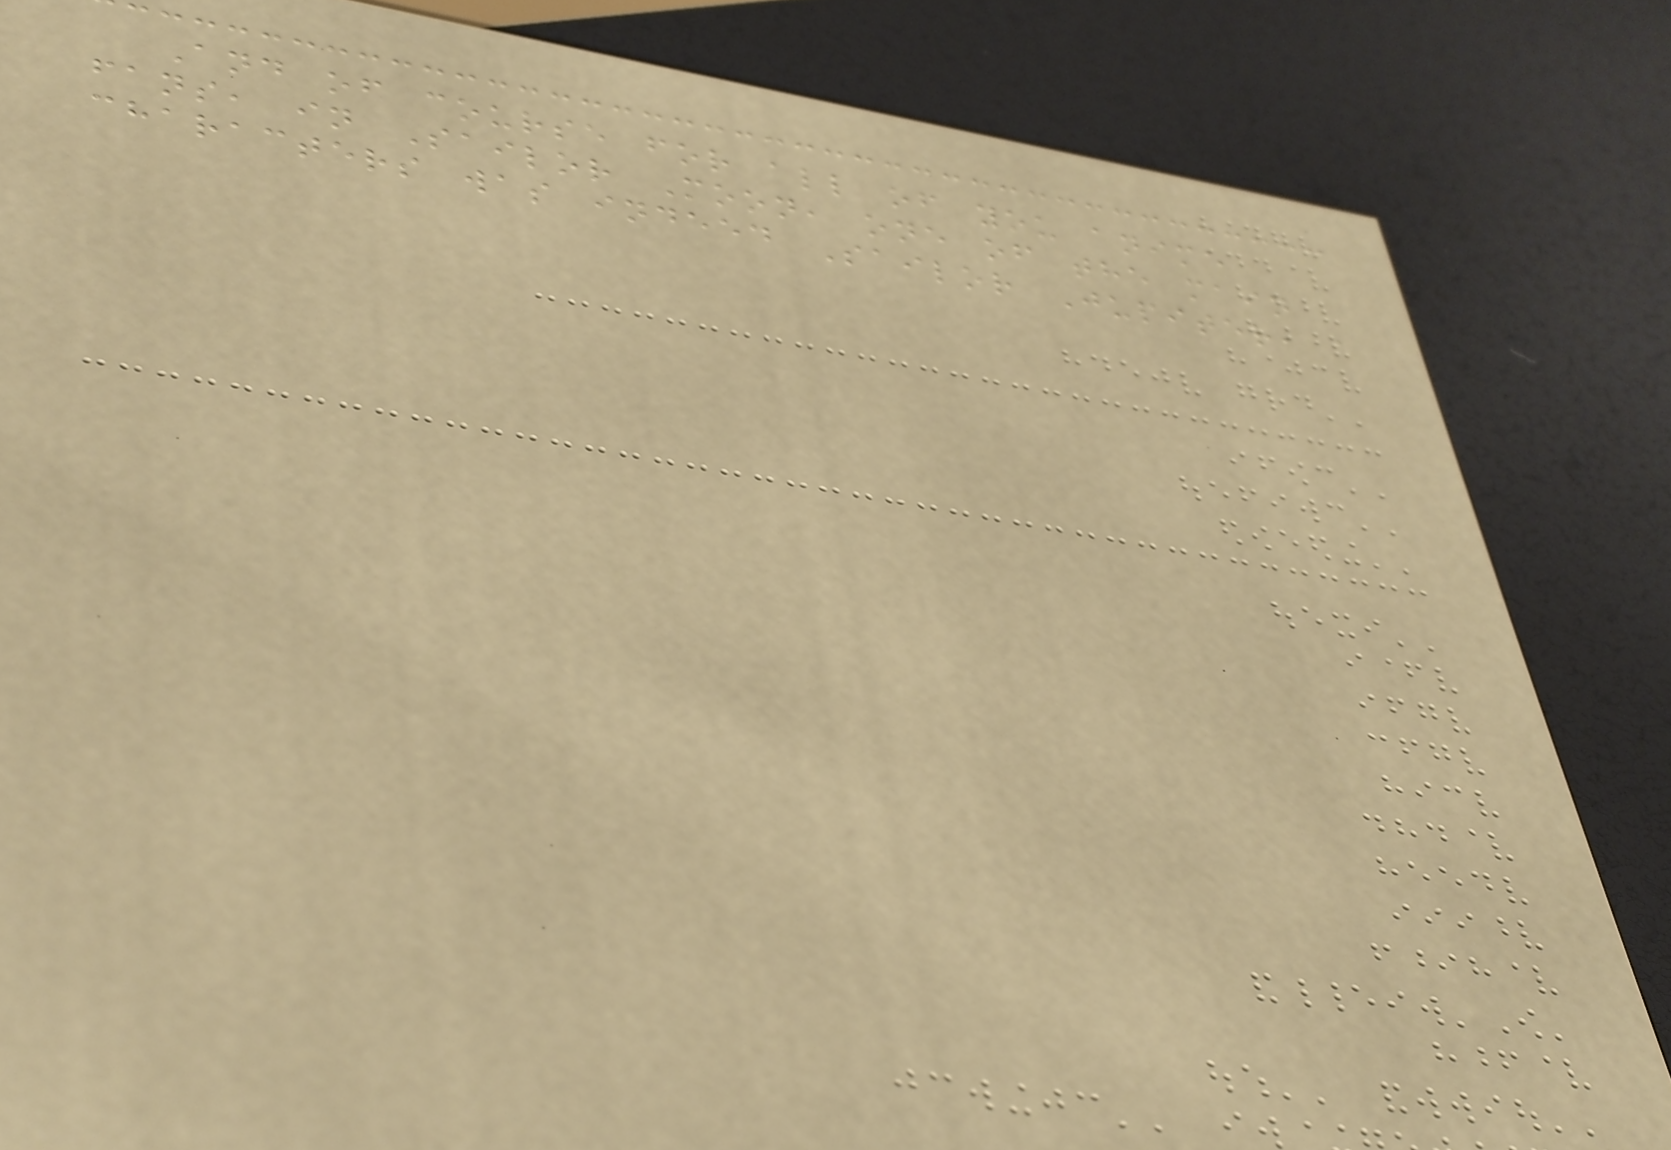And of course for all of you anime
fans, in Sailor Moon, one of the main
characters was indeed Sailor Jupiter, a
